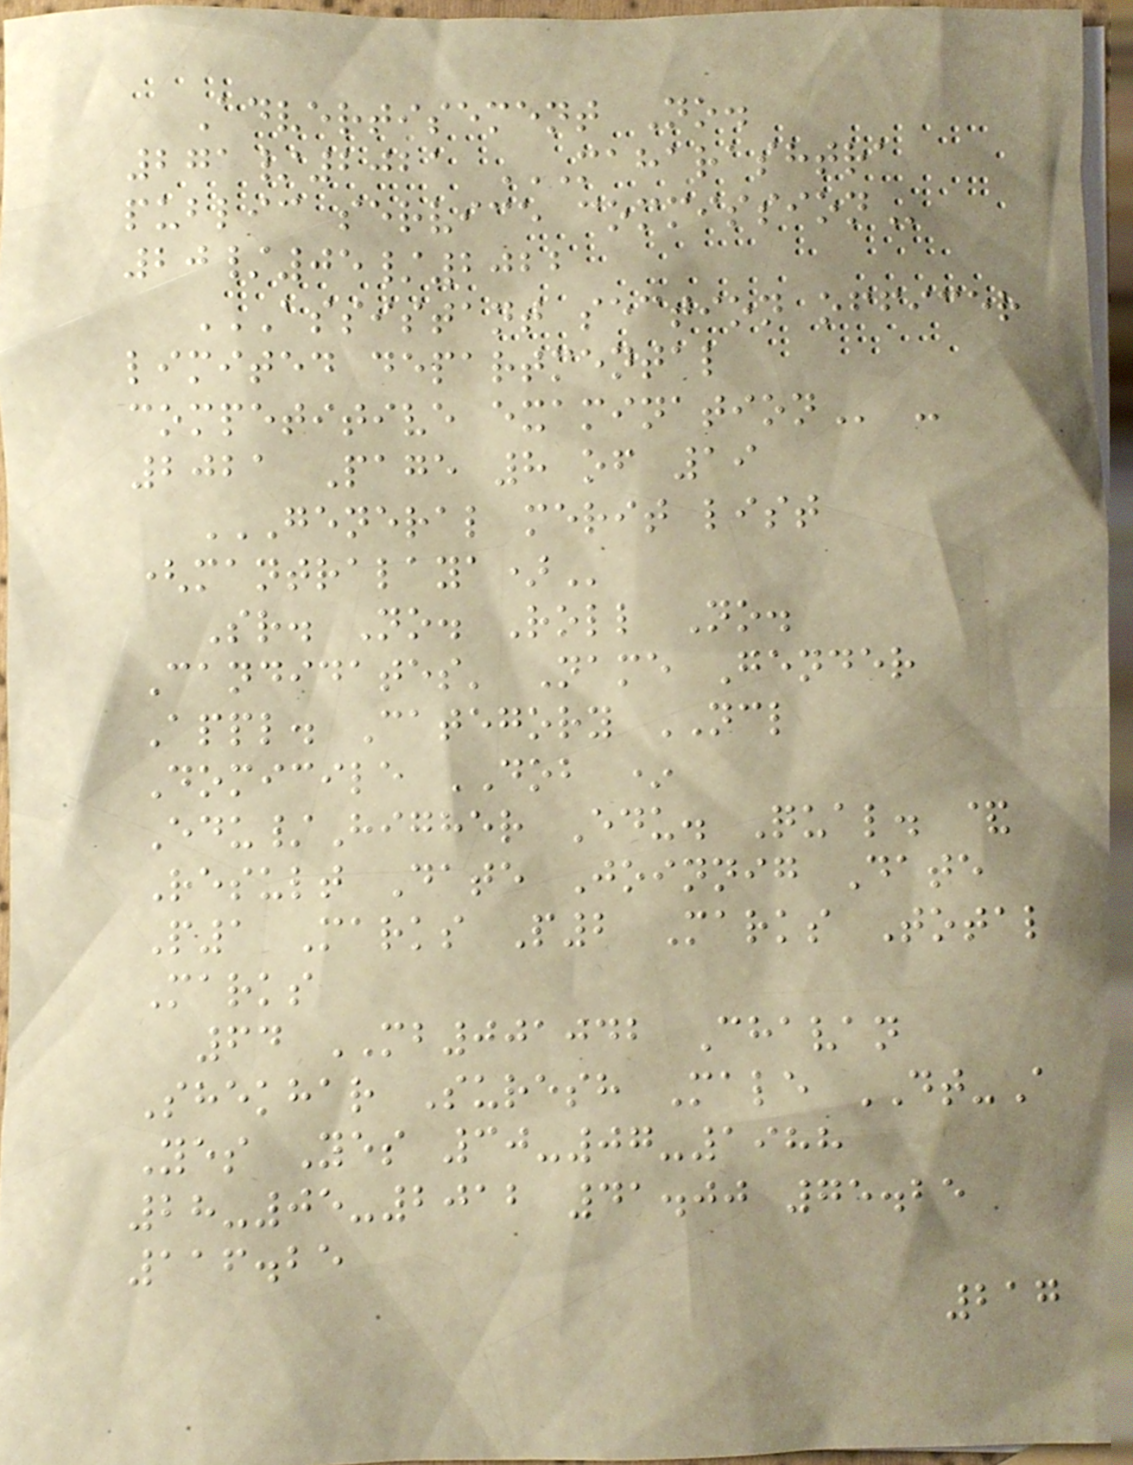Advertisement No.
271/2021 MAHARASHTRA
PUBLIC SERVICE COMMISSION
20/05/2022
ASSISTANT SECTION OFFICER
LIMITED DEPARTMENTAL
COMPETITIVE EXAMINATION -
2021 Page 8 of 19
GENERAL MERIT LIST
(MANTRALAYA)
Sr. No. Roll No.
Candidates' Name Gender
Appl. Category NCL
Domicile DOB *
Edu/Higher Edu. Qual. &
Result Date Joinnig Date
P1 Marks P2 Marks Total
Marks
64 MB001042 Chavan
Shekhar Suresh Male DT-A
Yes Yes 30-07-1988
28-05-2012 41.00 75.25
116.25
217
